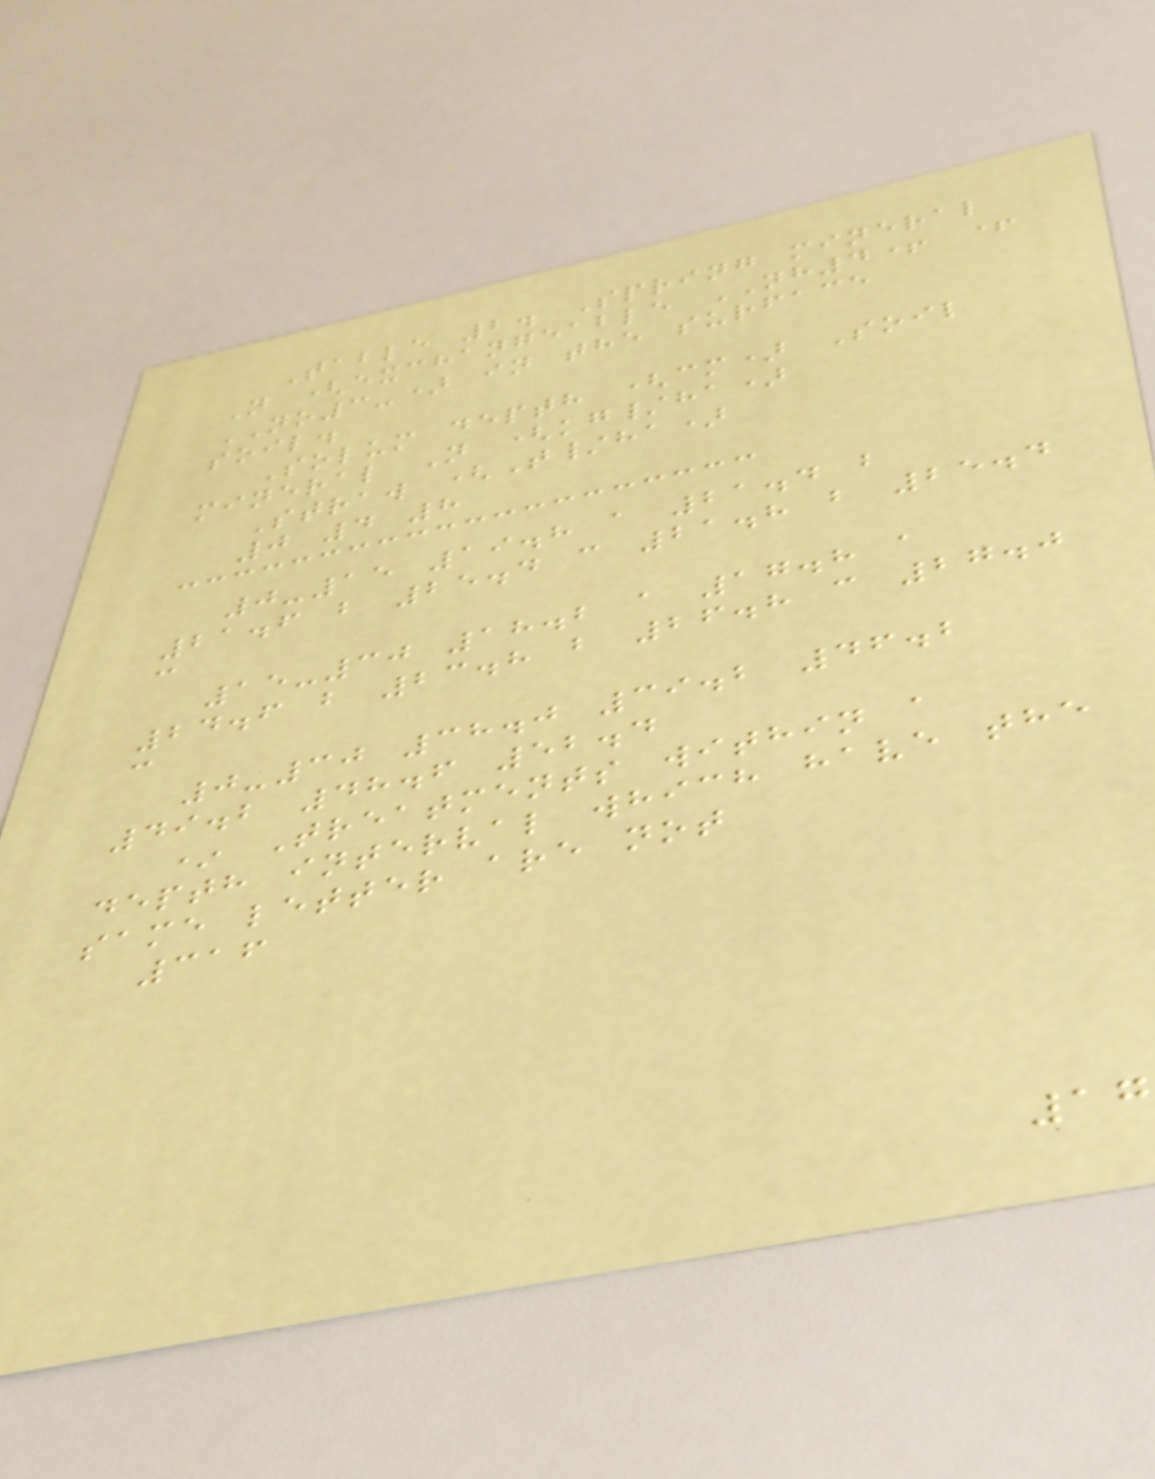Table 2. Spring mineral
N (exchangeable NH4+ +
NO3-) in the surface
soil.
Solum depth (cm) Soil
mineral N (kg/ha)
Straw (T/ha)
0 4 8
0-15 19.8 a 21.4 b
21.6 b 25.4 c 21.8 b 25.4
c
15-30 18.2 a 17.8 a
24.6 b 23.8 b 26.8 c 27.0
c
0-30 38.0 39.2 46.2
49.2 48.6 52.4
* Treatments within a
depth interval which have the
same letter are not
316
17
